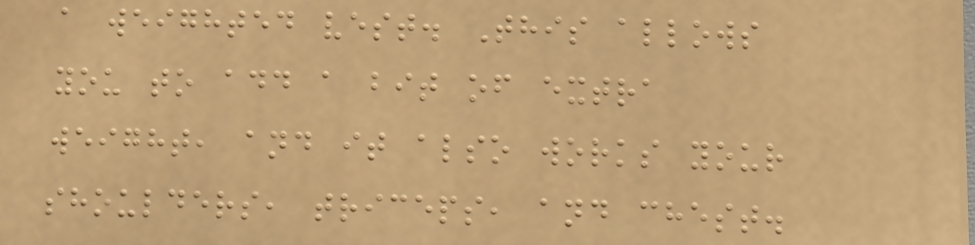a weighted vest. This allows
you to add a bit of extra
weight, and it also works your
shoulders, triceps, and chest.
